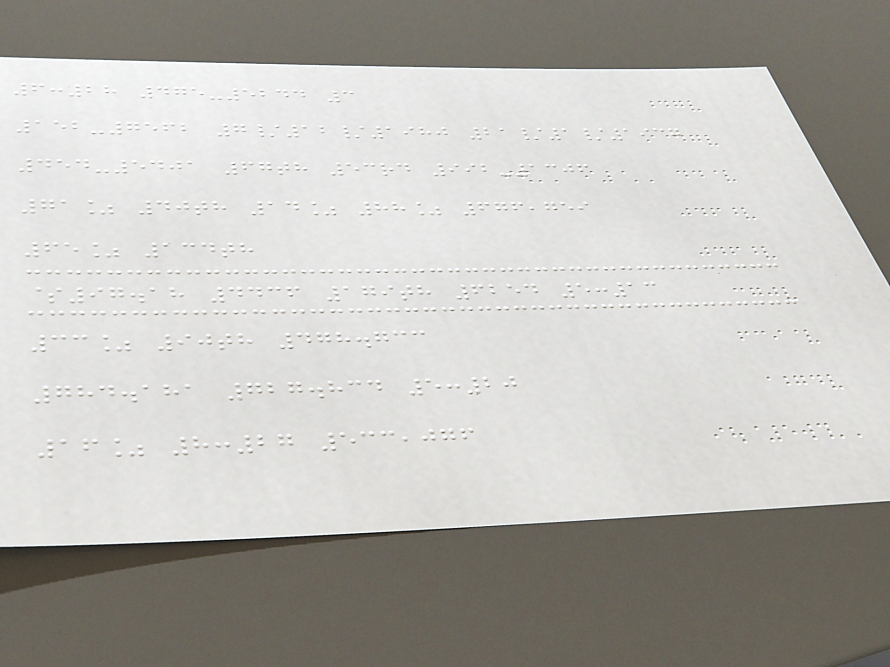6:28 475-5244 3
152-7562 7/12/1980 21/1/1937
454-5401 67th 53rd 992-1306
71% 40th 14% 88% 676,759
65% 134th
$97.18 4436 179th 6254 5:13
33% 90th 478.733
784.181 727.834 5:20
16% 8:27 533,076
